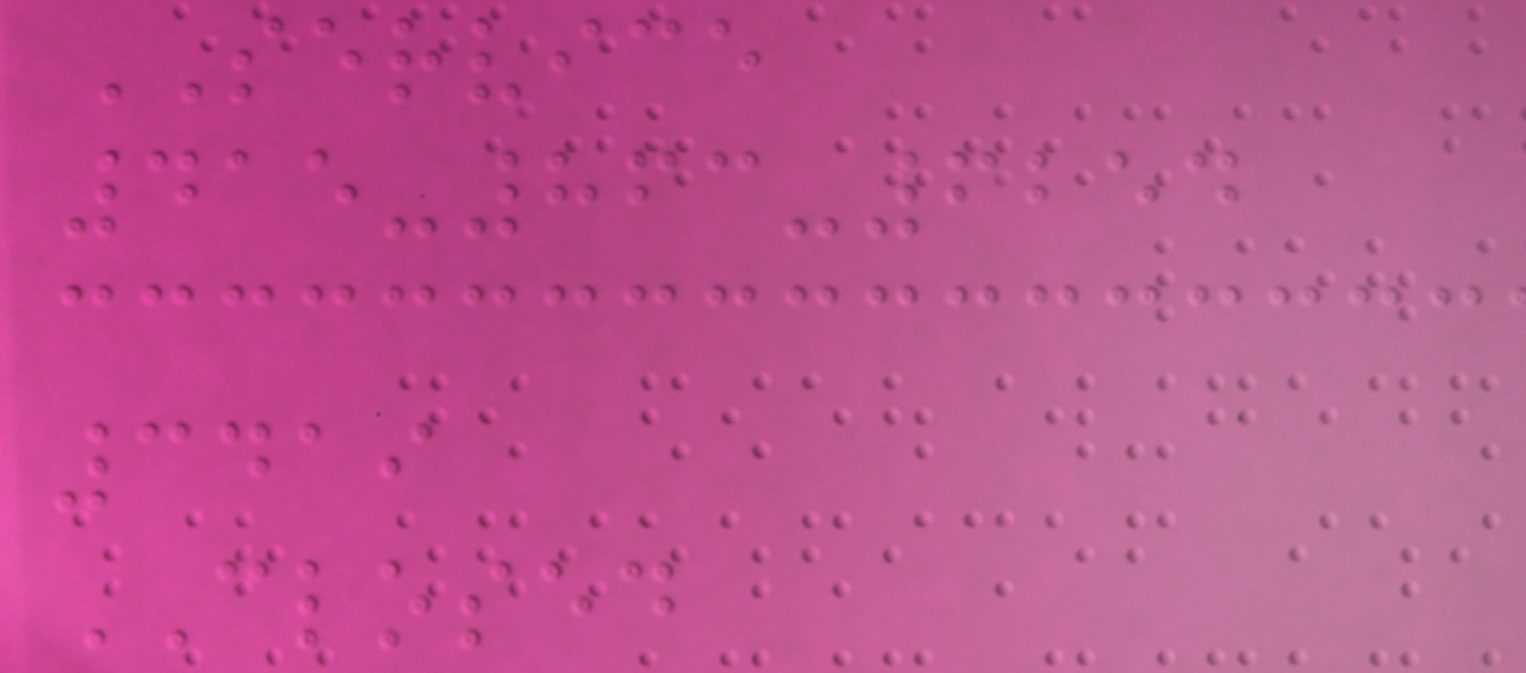SERVICE
415-863-6254
3419
CLOSED
